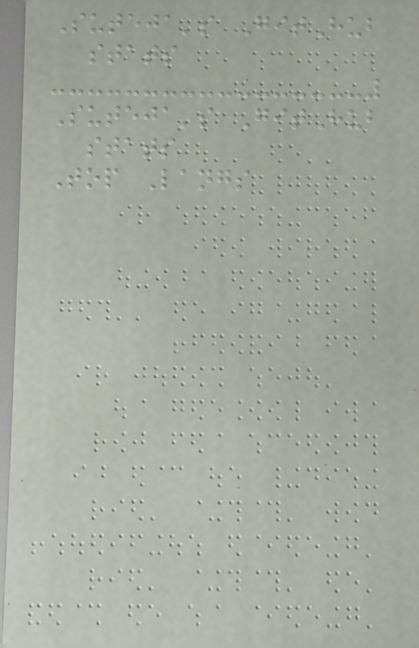Suteja's GitHub
stats
Suteja's GitHub
stats
Top Langs
